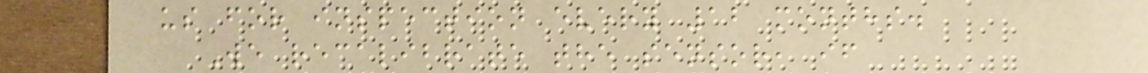us for inspection every 12 months.
We recalibrate the sensor, if
